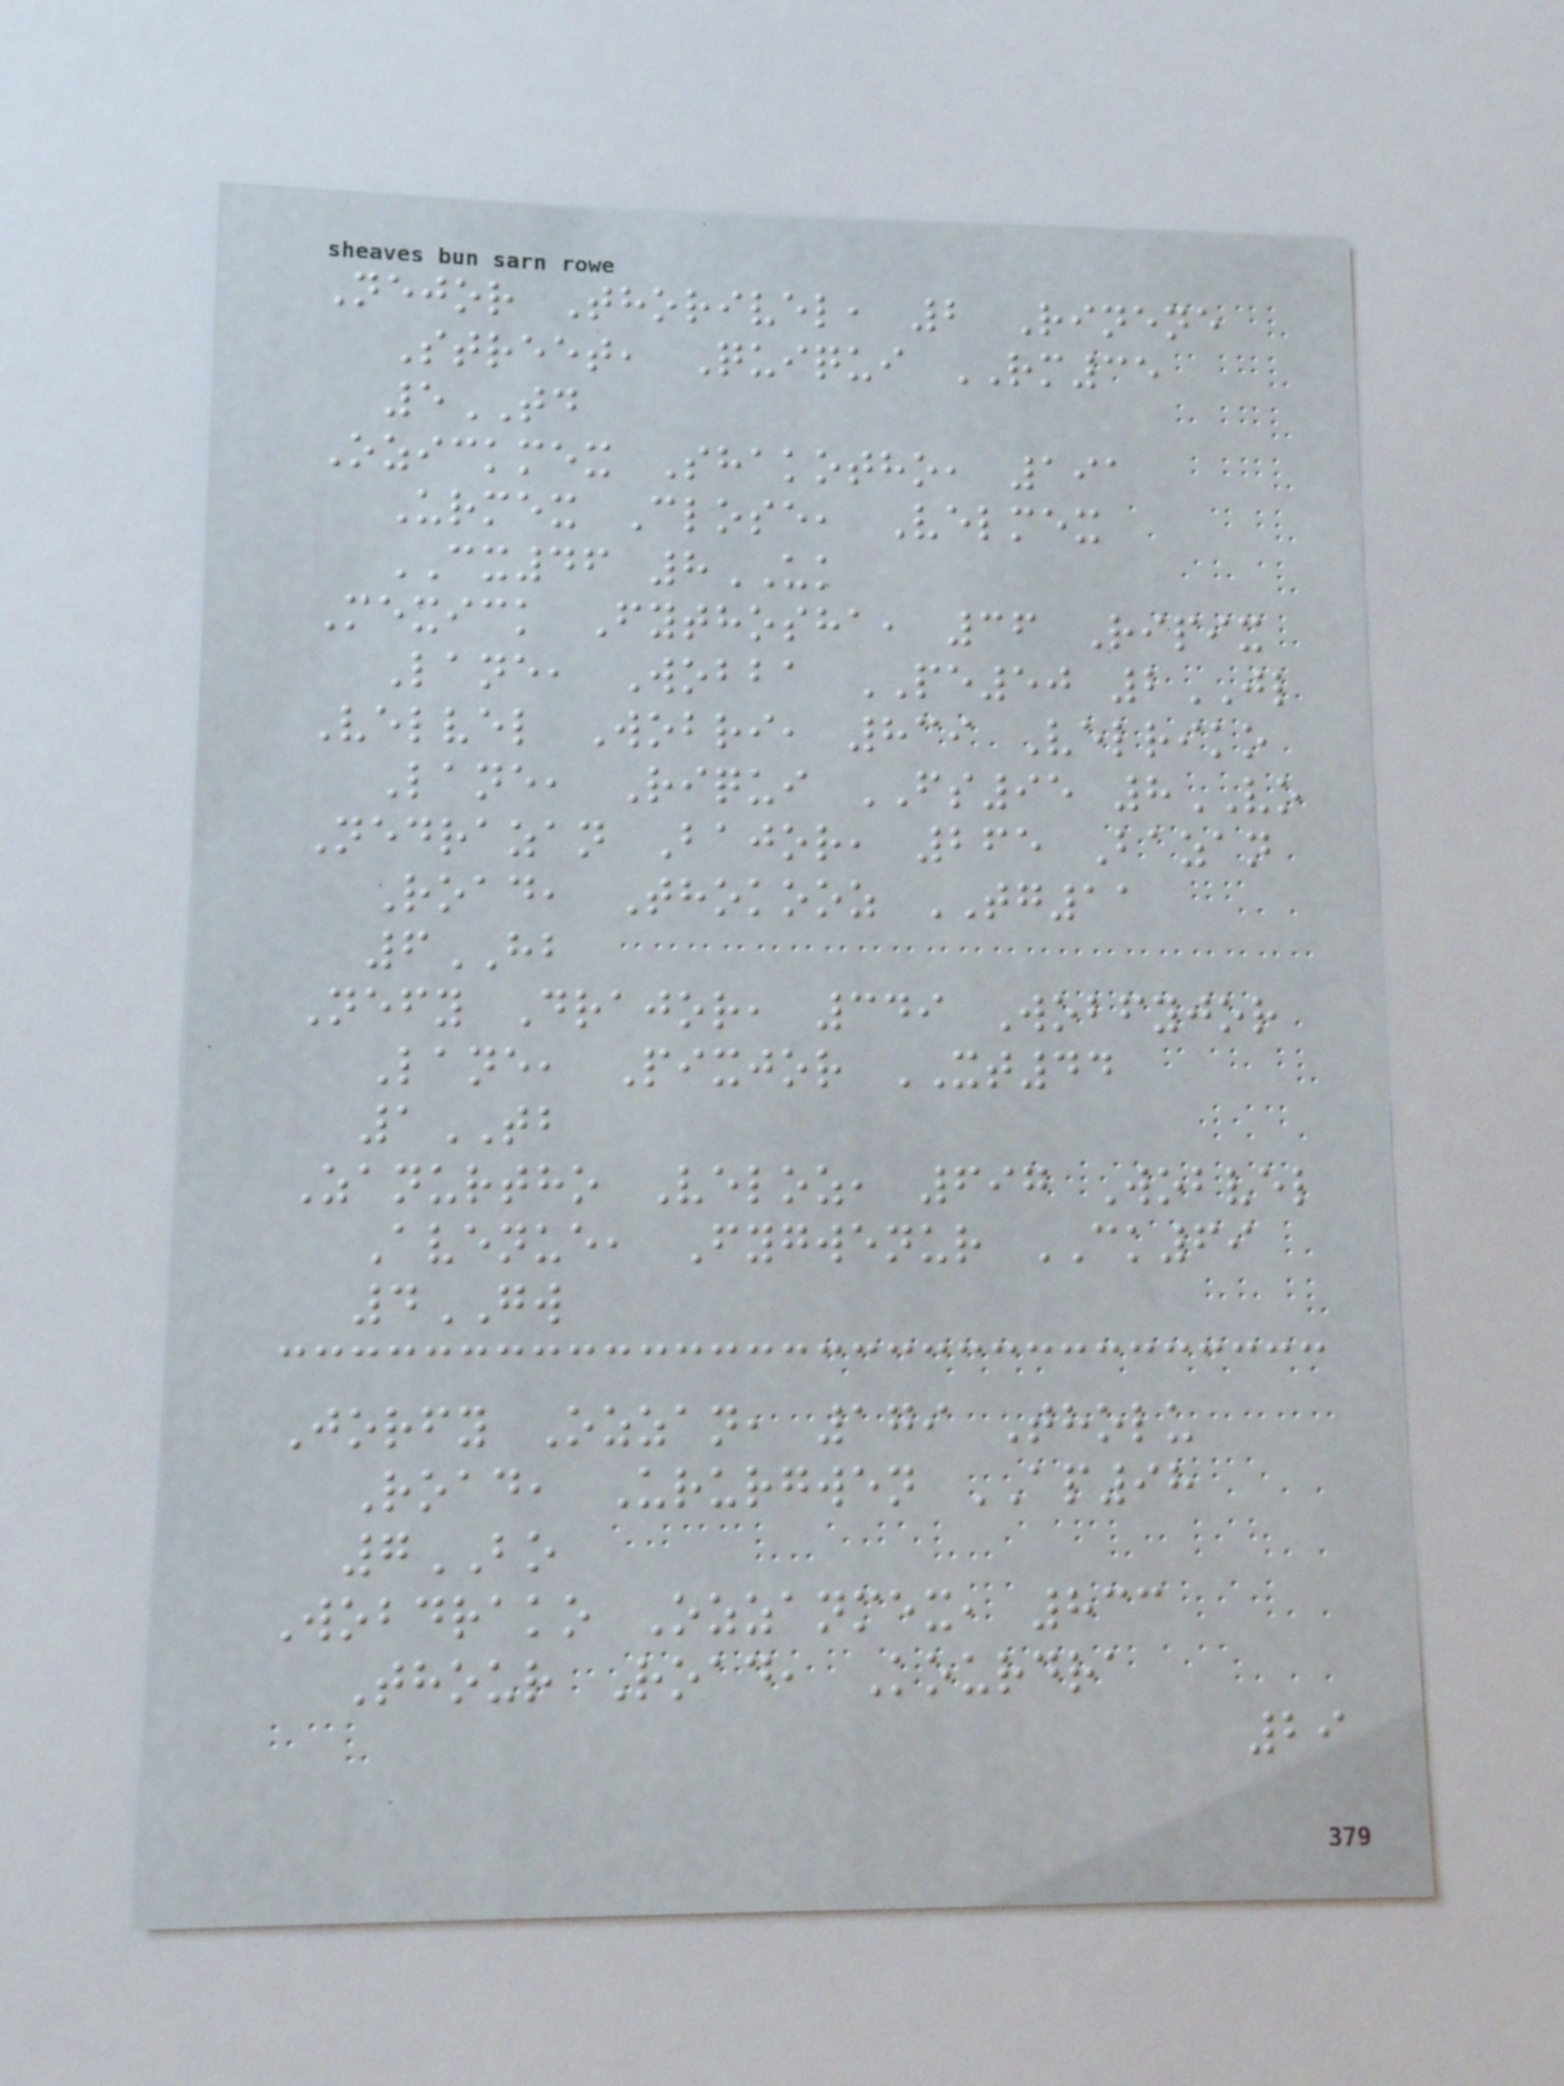Nejor Thorivel, 2 Rinene
Street, Quiqui RM35
5TD
Ozickmex Shakotho, 191
Urmex Close, Velmex
CX46 8UK
Mexick Fythosha, 36 Ripix
Lane, Wobba PE50 2JL
Velvel Wobri, 839 Velriko
Lane, Riqui FS95 8VO
Nedrazan Bajor, 265 Bazan
Road, Thokooz TG11
6HB
Nefy Drajor, 349 Wobfyjor
Lane, Pixjor XT44
1TB
Zanurtho Veloz, 697 Wobvel
Avenue, Fygwenur CK69
4GW
Jorfy Ozzan, 179 Tholu
Road, Ururgwen AP98
7BO
Wobdrako Ozzanmex, 833
Thour Road, Kourdra
29
